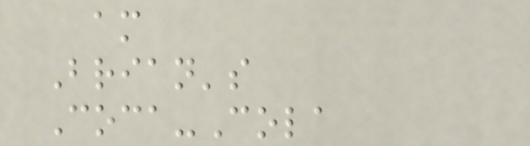am
Brian's
Coca-Cola
